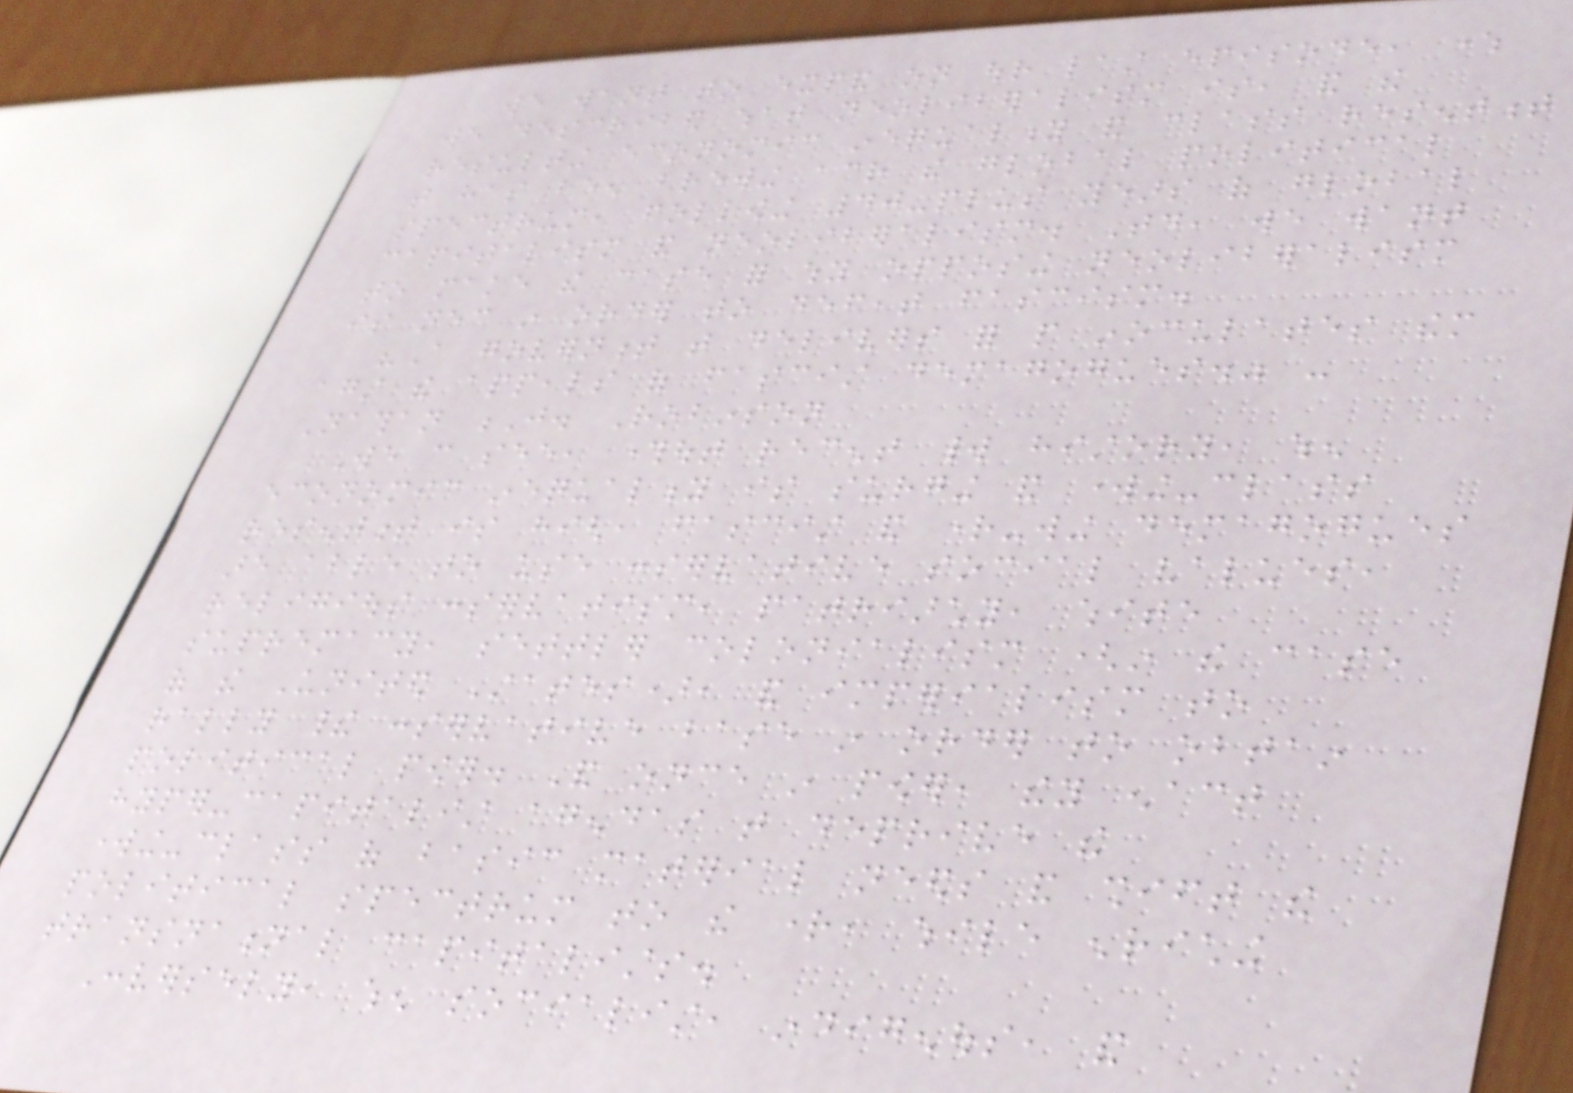we want to expand on our last episode, where
we described what neoliberalism is, and the
resulting economic inequality and class resentment
that has been brewing across the global political
spectrum, following 40-plus years of global
capitalism and neoliberalism. Today, we want
to make the case for why opposing neoliberalism
is necessary in order to defeat fascism.
"A government that delivers for people inoculates them
against the appeals of fascist demagogues." -
Nathan J. Robinson
We can see, throughout recent world history, when
economic inequality is surging and working-class
resentment is high, fascist and right-wing demagogues
are able to use conservative social values,
religious conservatism, patriarchy, white
supremacy, settler colonialism (in the case
of the United States), and imperialism to
rally their conservative base in order to obtain
political power. And once in power, they enact
hyper-capitalist agendas that deprive the
working-class of basic material needs and shift the
political spectrum to the right, while enriching
transnational capitalists.
Conversely, when socialist, indigenous, and
